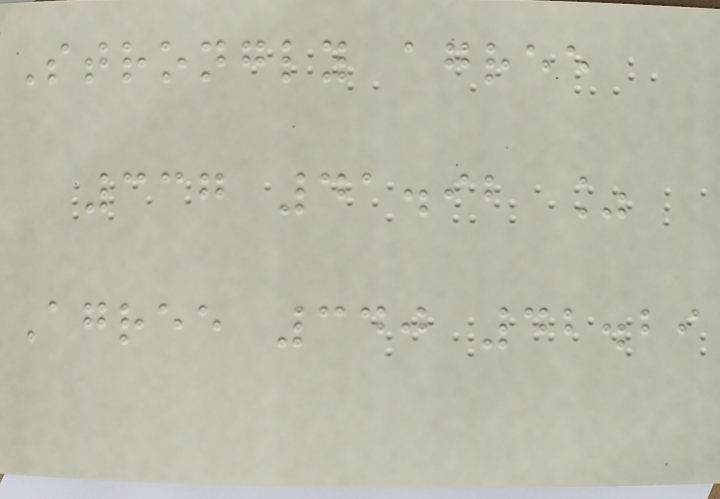Strongly agree
337 41.92 %
Agree 340 42.29
